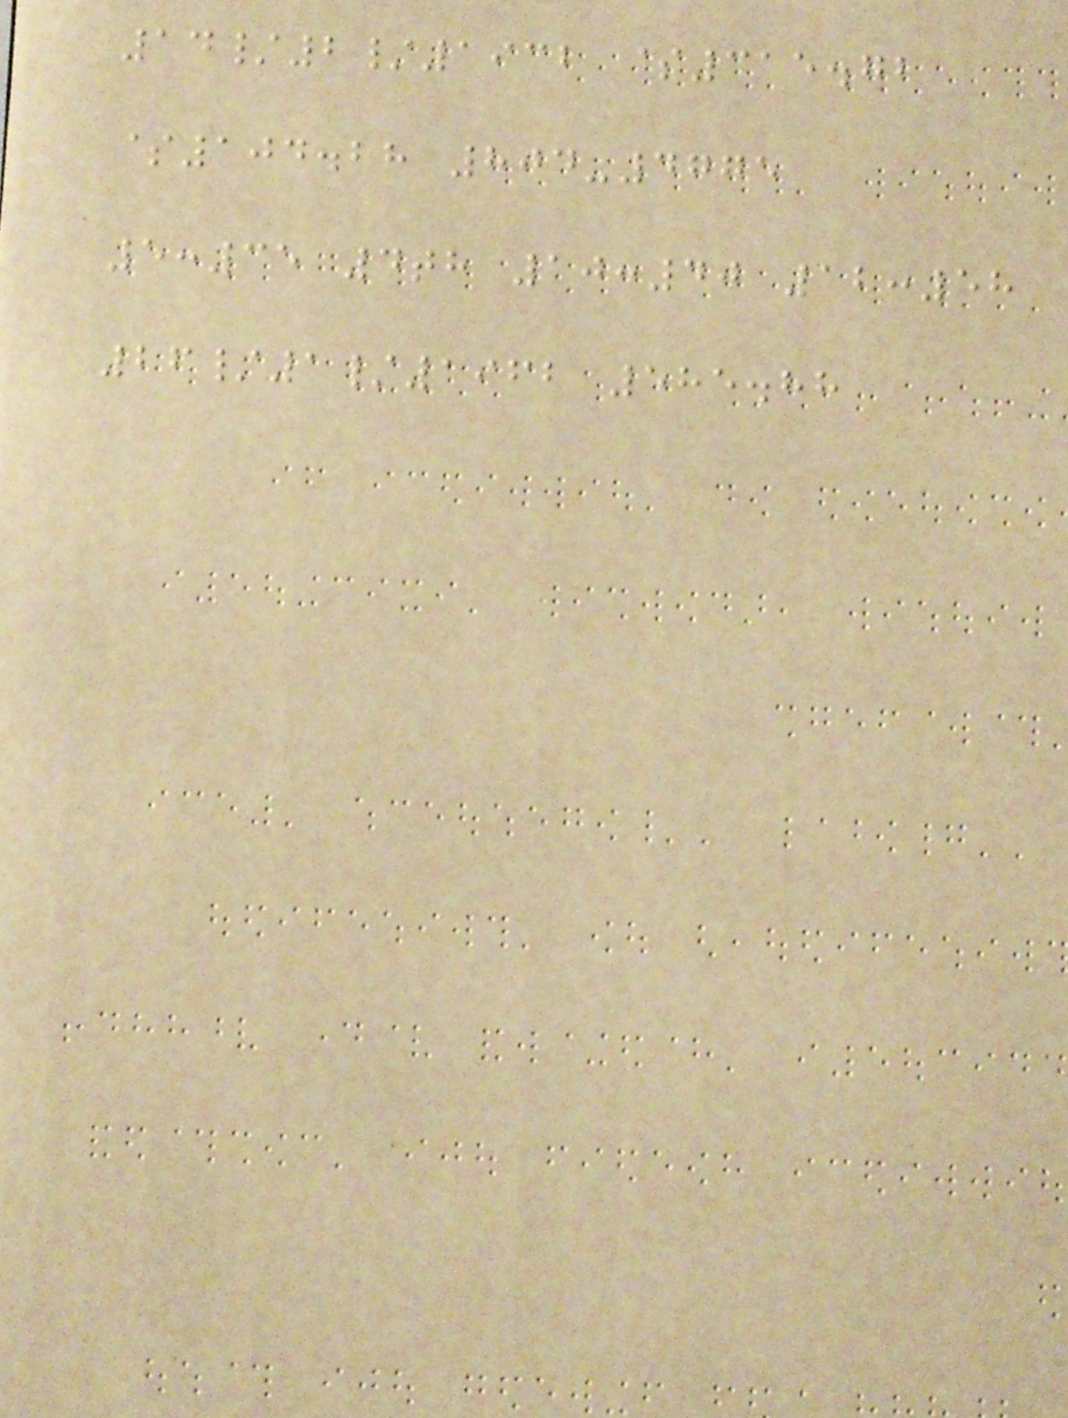14/2/1932 $315.72
$104.28 804-4775
5:35 4th 10:40 12:58
26/1/1962 585.88
